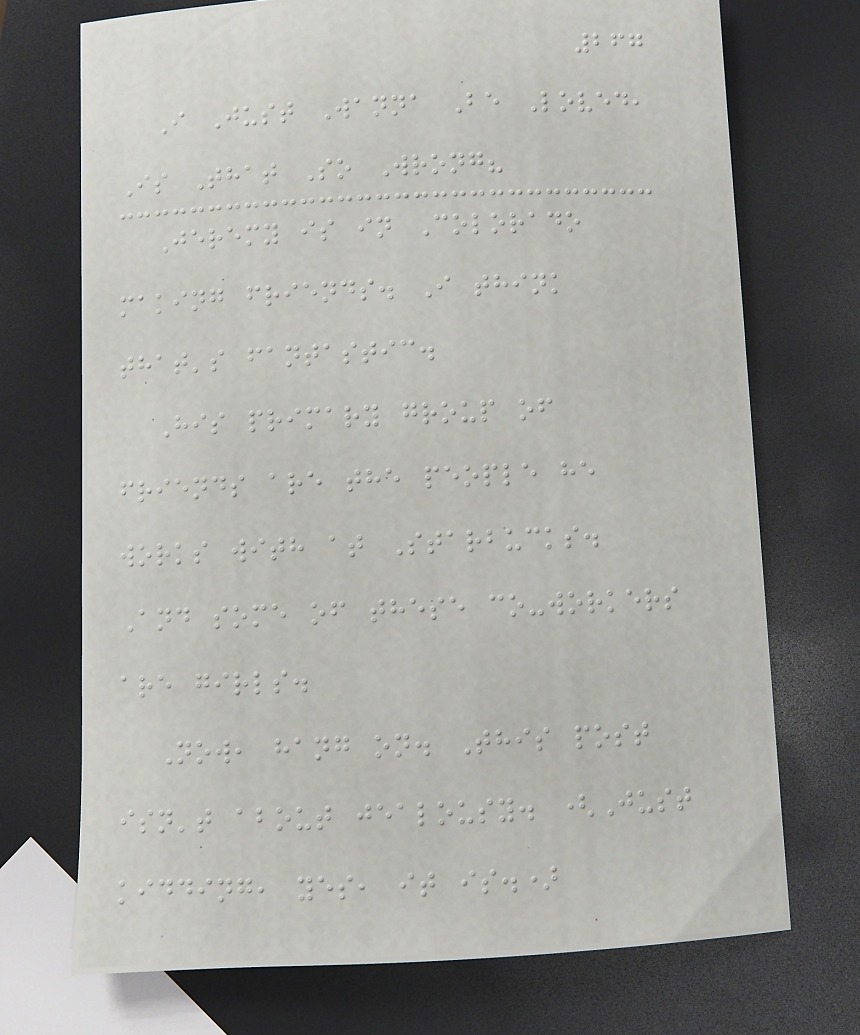267
I Just Wanna Be Loved,
Is That So Wrong?
Jeremy is in Colorado
making friends. I think
that's fantastic.
His primary group of
friends are the people he
works with at Starbucks.
And some of these co-workers
are girls.
Now, hang on. This post
isn't about jealousy. (Just
kidding, yes, it is.)
